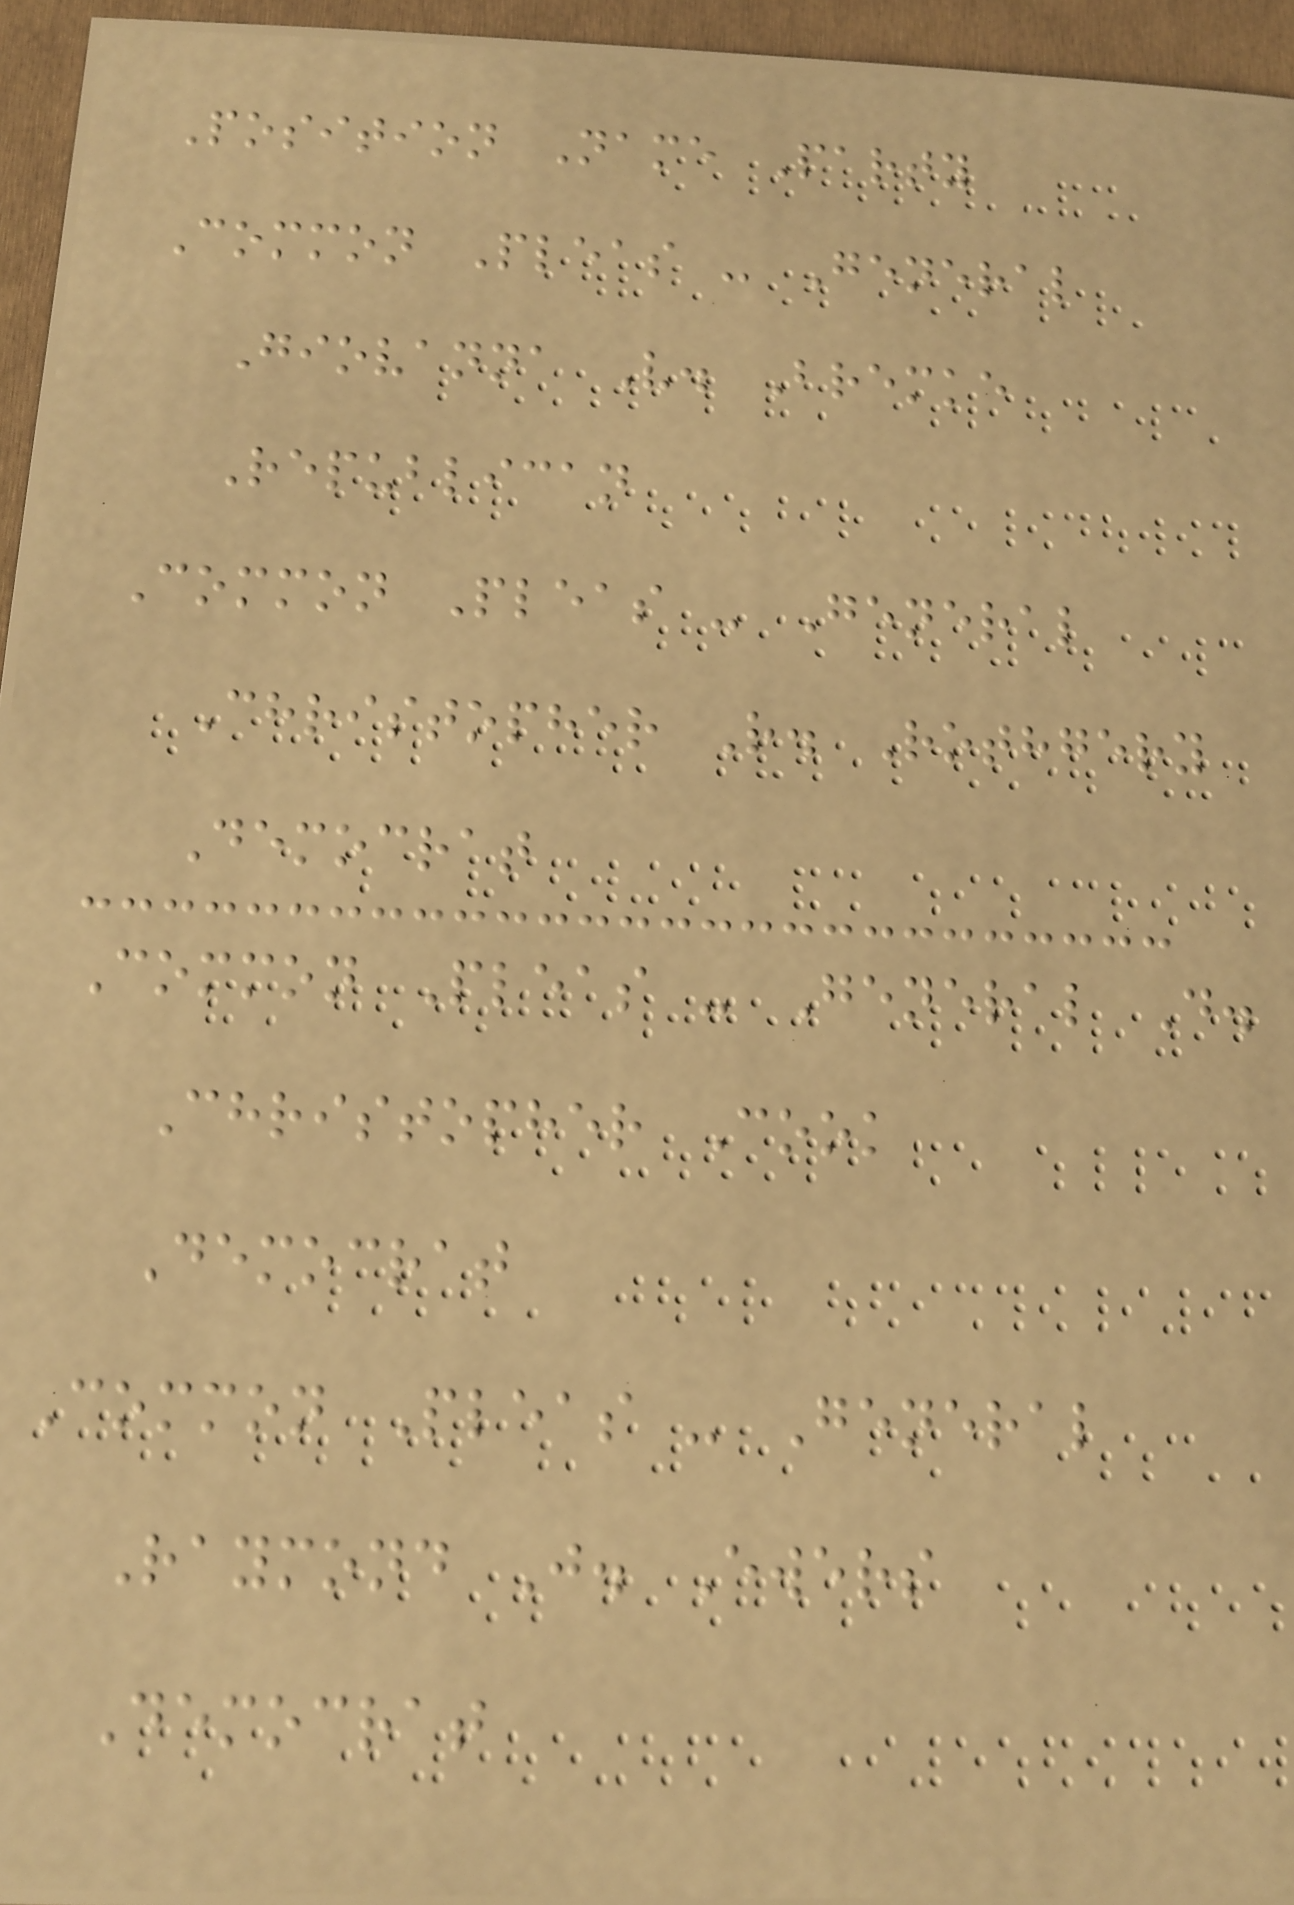Position Name Party
Common Pleas - General
Giovanna V. Bremke
Republican
Common Pleas - General
Christopher R. Rothgery
Democrat
Common Pleas - General D.
Christopher Cook
Democrat
Common Pleas - General
Raymond J. Ewers
Democrat
